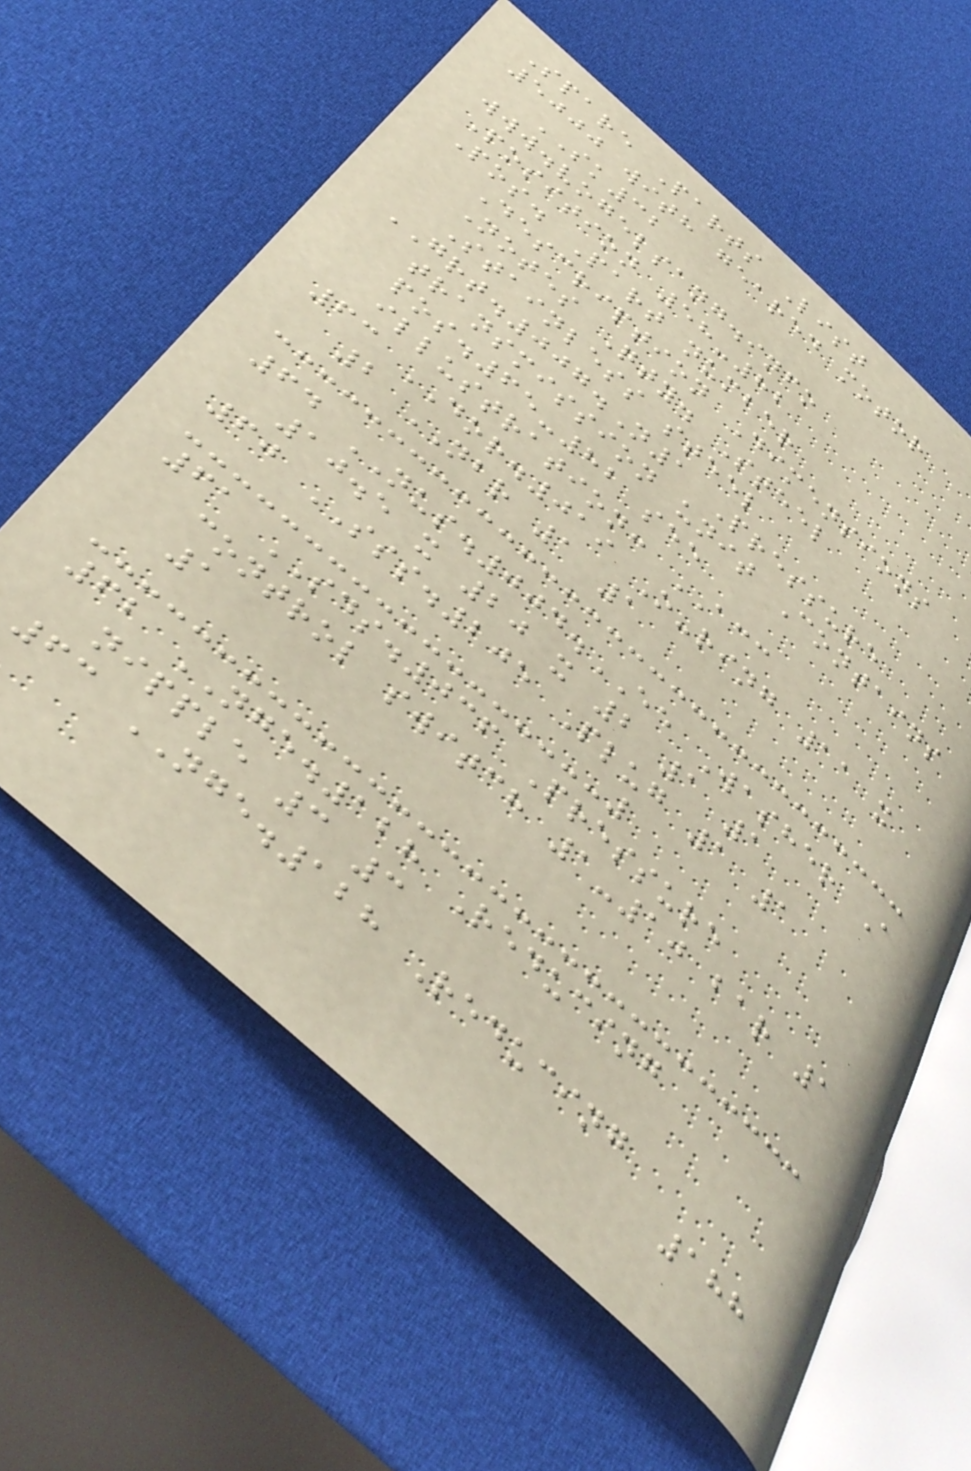Spare Parts List
5000 with geared motor
SK32
www.vogelsang.info
Position 58-82
Pos. Part number
Description Dimensions
Notes Qty. Steel
Stainless steel
GRT.007.N1 Pressure
transmission unit Contains
pos.65-82 see
illustration: ACC
63 DOR.019 O-ring 11 x
2 NBR 1 1
64 NUS.004.EE Washer A
10.5 x 20 x 2 1 1
60 SSS.205 Plug 1 1
61 SDS.036 Pressure
control switch 1-10 bar 1
1
62 NGE.128 Reducing
nipple 3 3
63 NGE.128 Reducing
188
